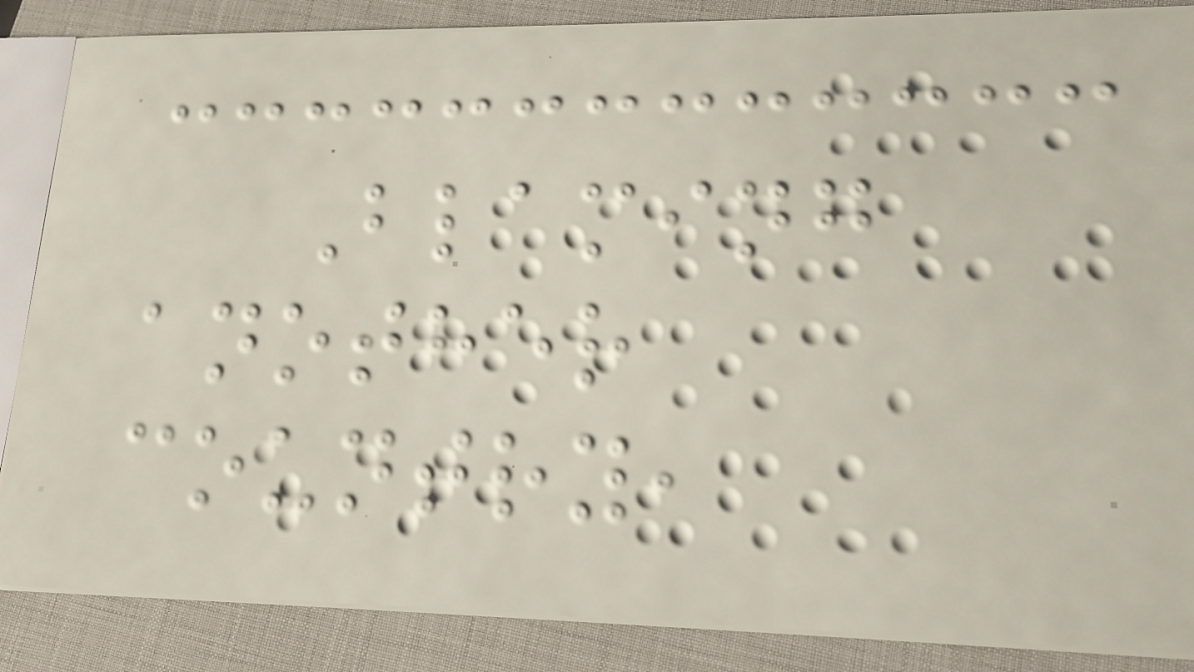Blaming
another
country,
